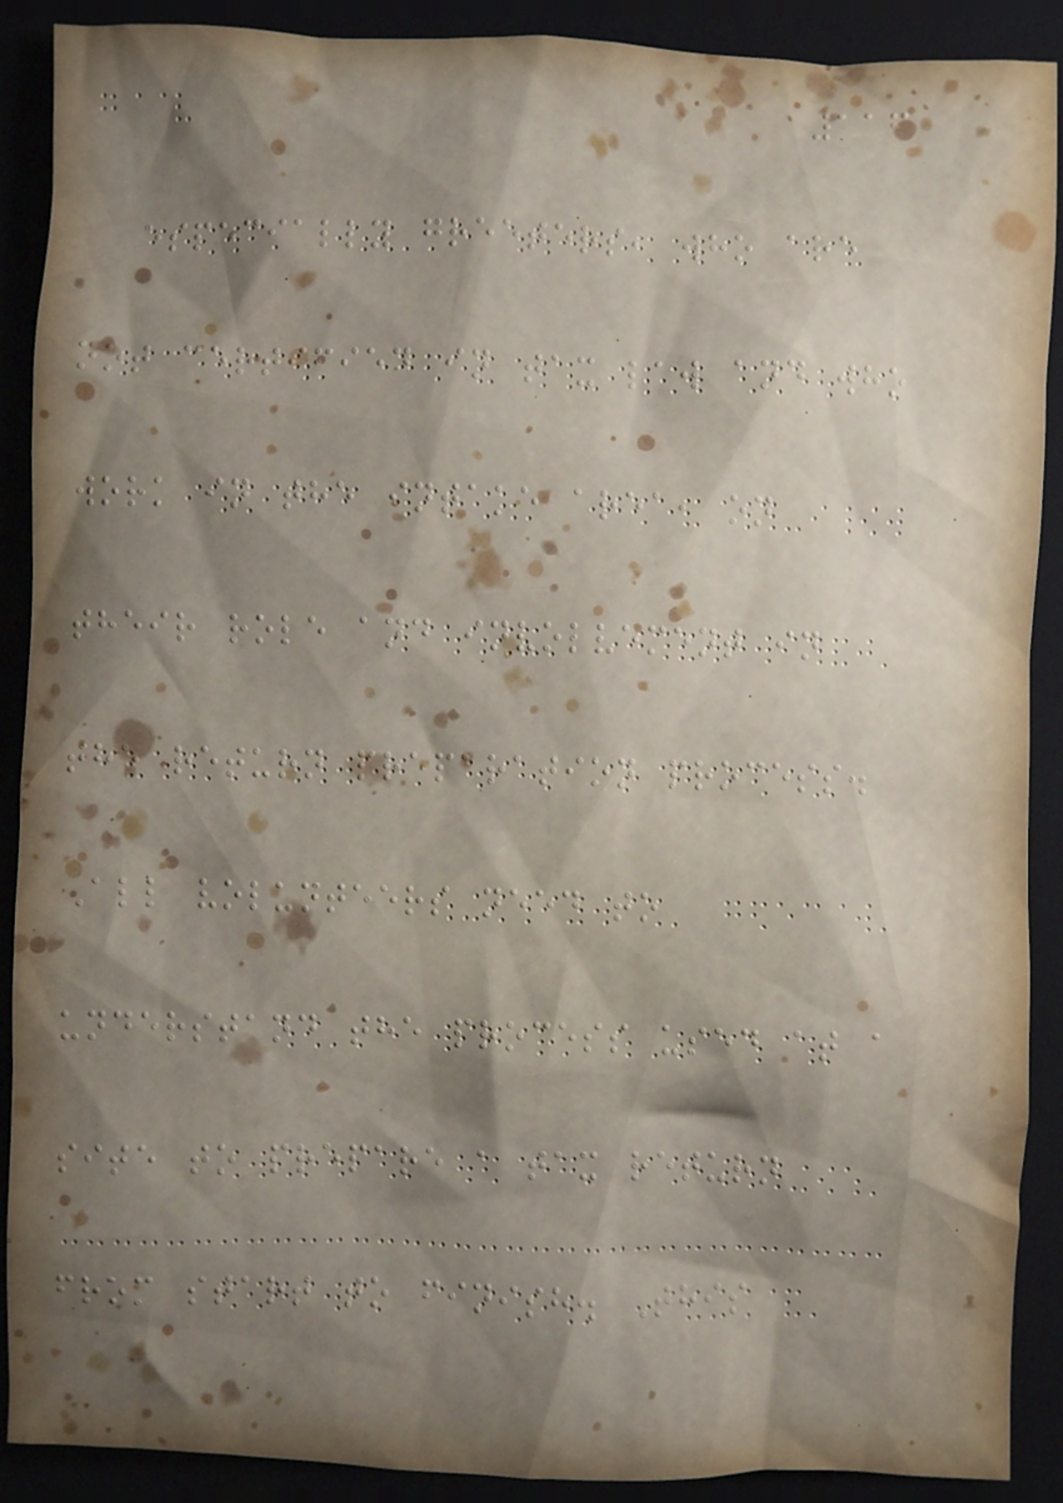116
especially greeters, who are
not certified in tax law and who
work in the intake area, on
their role and involvement in
the return preparation process.
All volunteers need to
understand the process used at a
site to prepare a tax return
from start to finish. This
